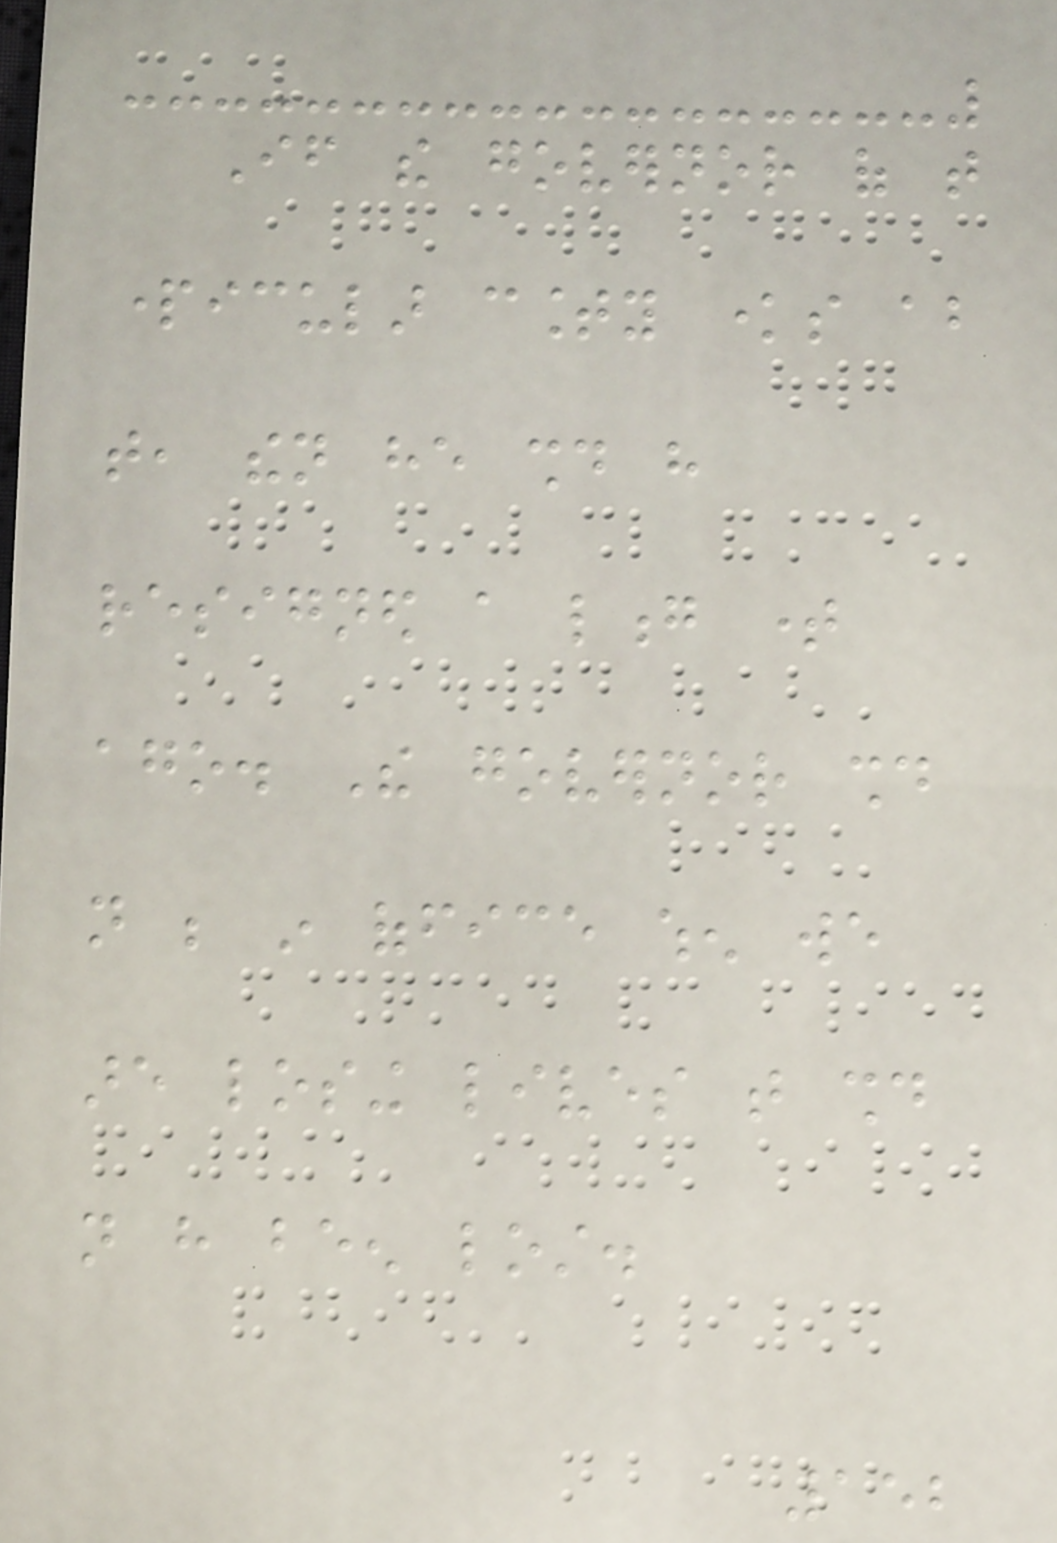If the governor of that
particular county knows about
that, then he should have
resigned a long time
ago. The governor should
not be in office when we
are losing lives that should
not have been lost.
152
